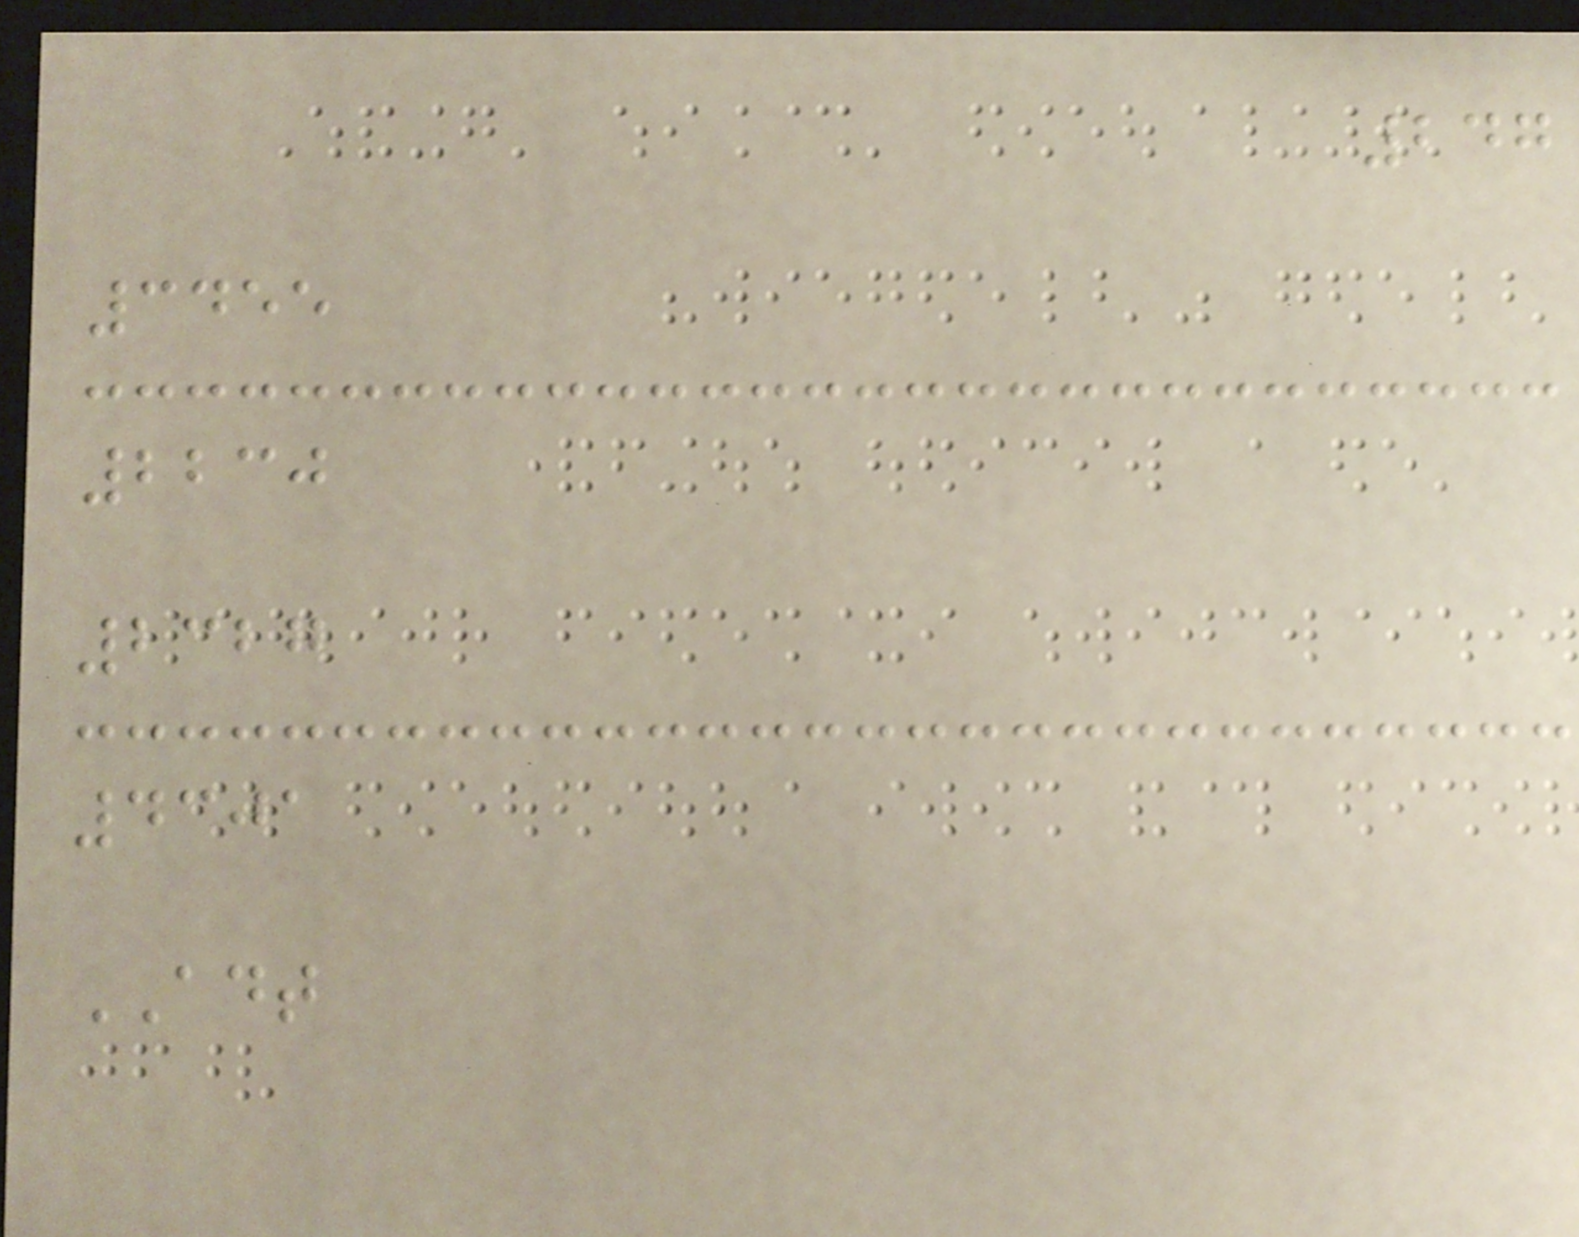247
3455
2230
2327
4301
ADT
